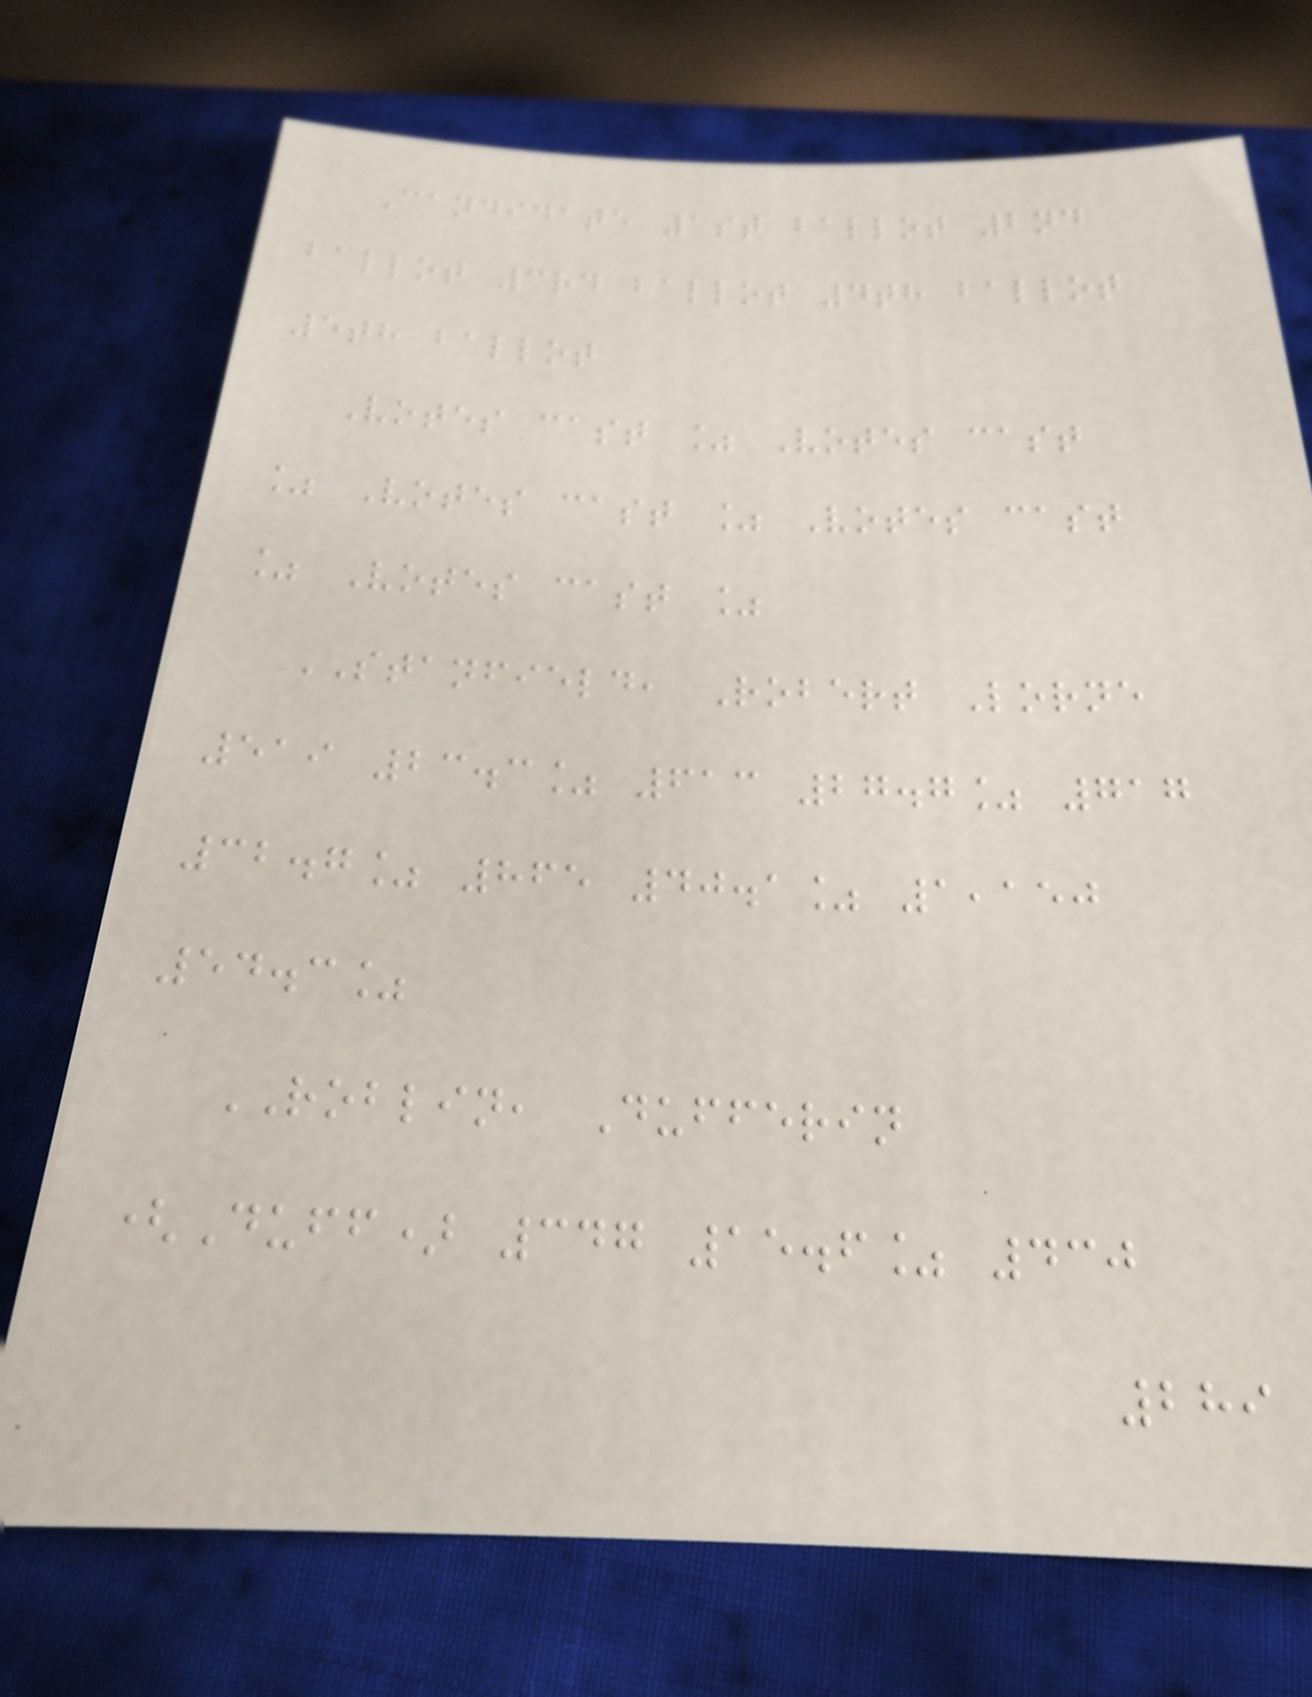Candidate 1st ballot 2nd
ballot 3rd ballot 4th ballot
5th ballot
Votes cast % Votes cast
% Votes cast % Votes cast
% Votes cast %
STANFIELD, Robert Lorne
519 23.3% 613 27.7% 717
32.7% 865 40.1% 1,150
54.3%
ROBLIN, Dufferin
(Duff) 347 15.6% 430
289
